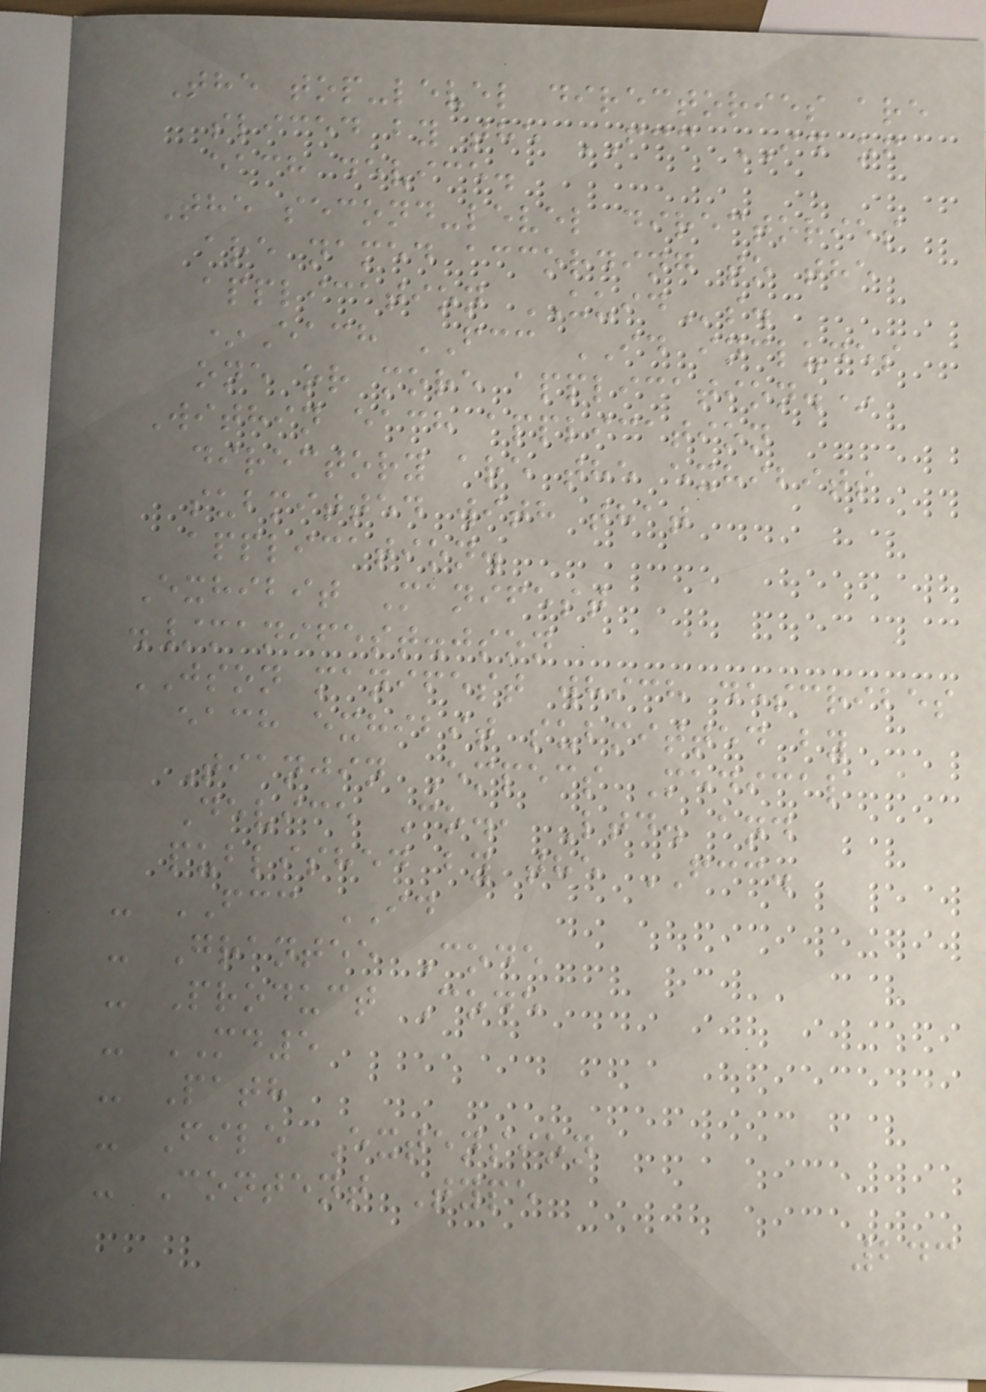The top-level directories are
sliced by the FCC ID of
each device.
The second-level directories
are named according to the
application UUIDs.
*Each FCC ID includes
one or more application.*
Within each application
directory are the exhibits
submitted with that
application.
Exhibit Manifest
./manifest.json
JSON manifest which describes
each exhibit submitted by
Tianjin Empecs Medical
Device Co., Ltd. and
published by the FCC.
- FCC ID
- Grantee Code
- Product Code
- MD5
- Path
- File Extension
- Content Type
243
